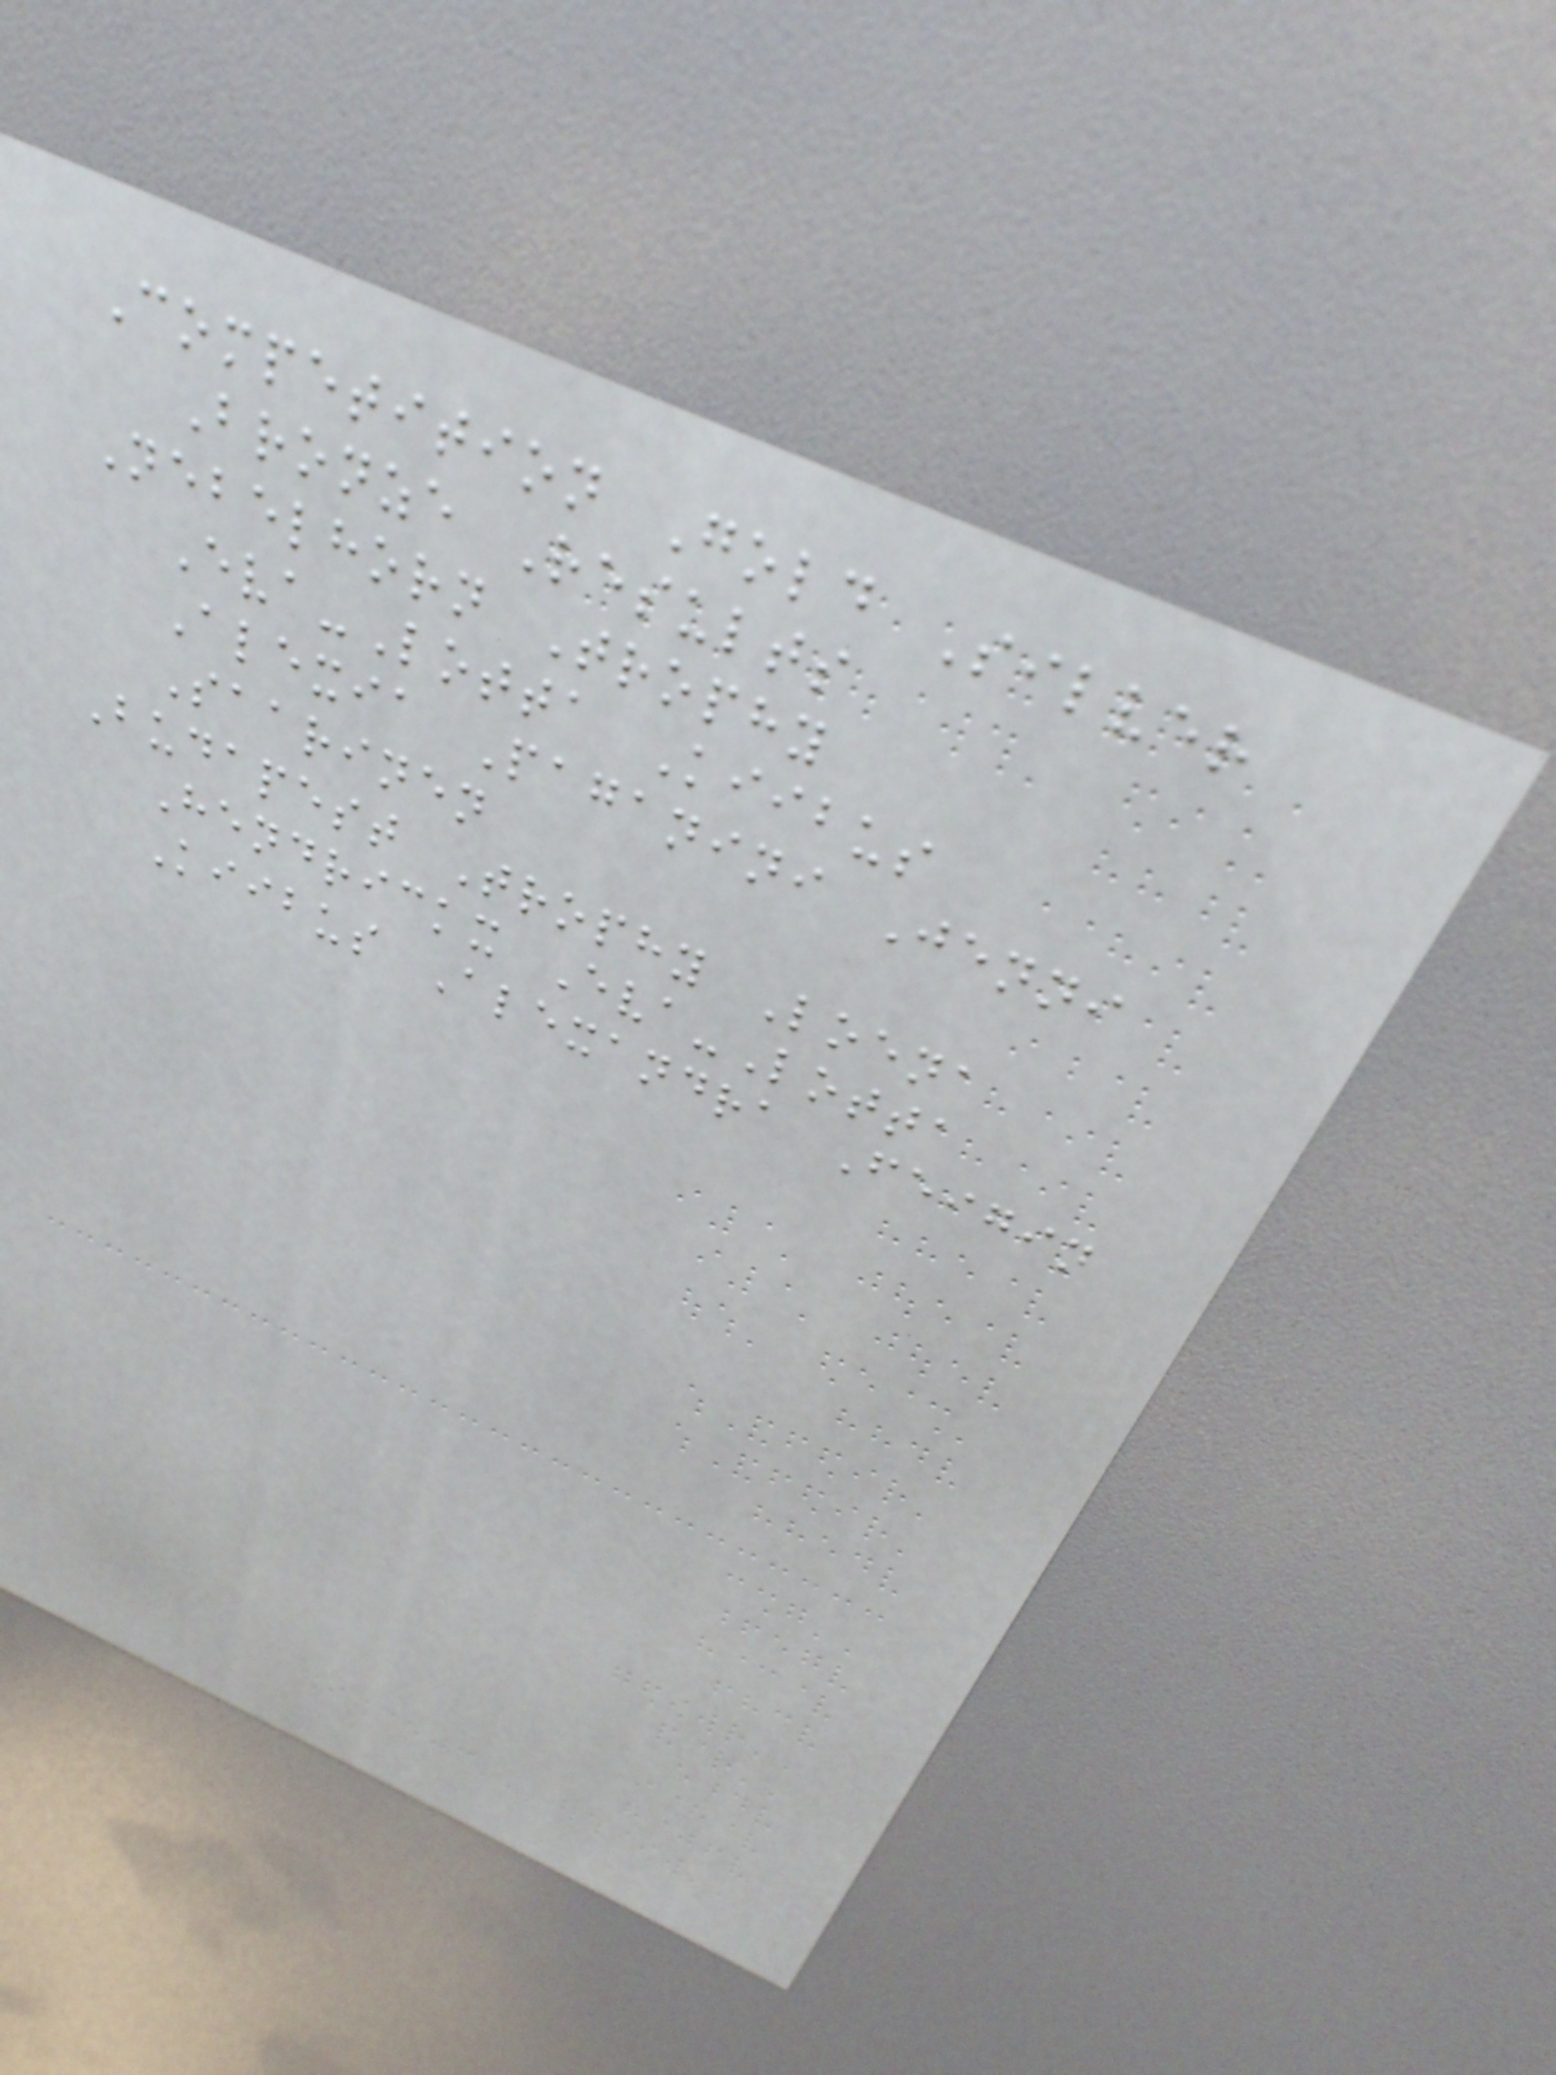Competition Gold Silver
Bronze Results
Nebelhorn Trophy
Eva-Lotta Kiibus
Alexia Paganini Jenni
Saarinen
Budapest Trophy Loena
Hendrickx Eva-Lotta
Kiibus Alexandra Feigin
